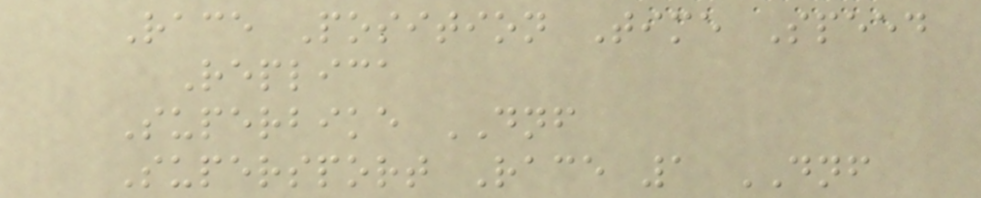Race Position Time Speed
Replica
Superbike DNF
Supersport Race 1 DNF
